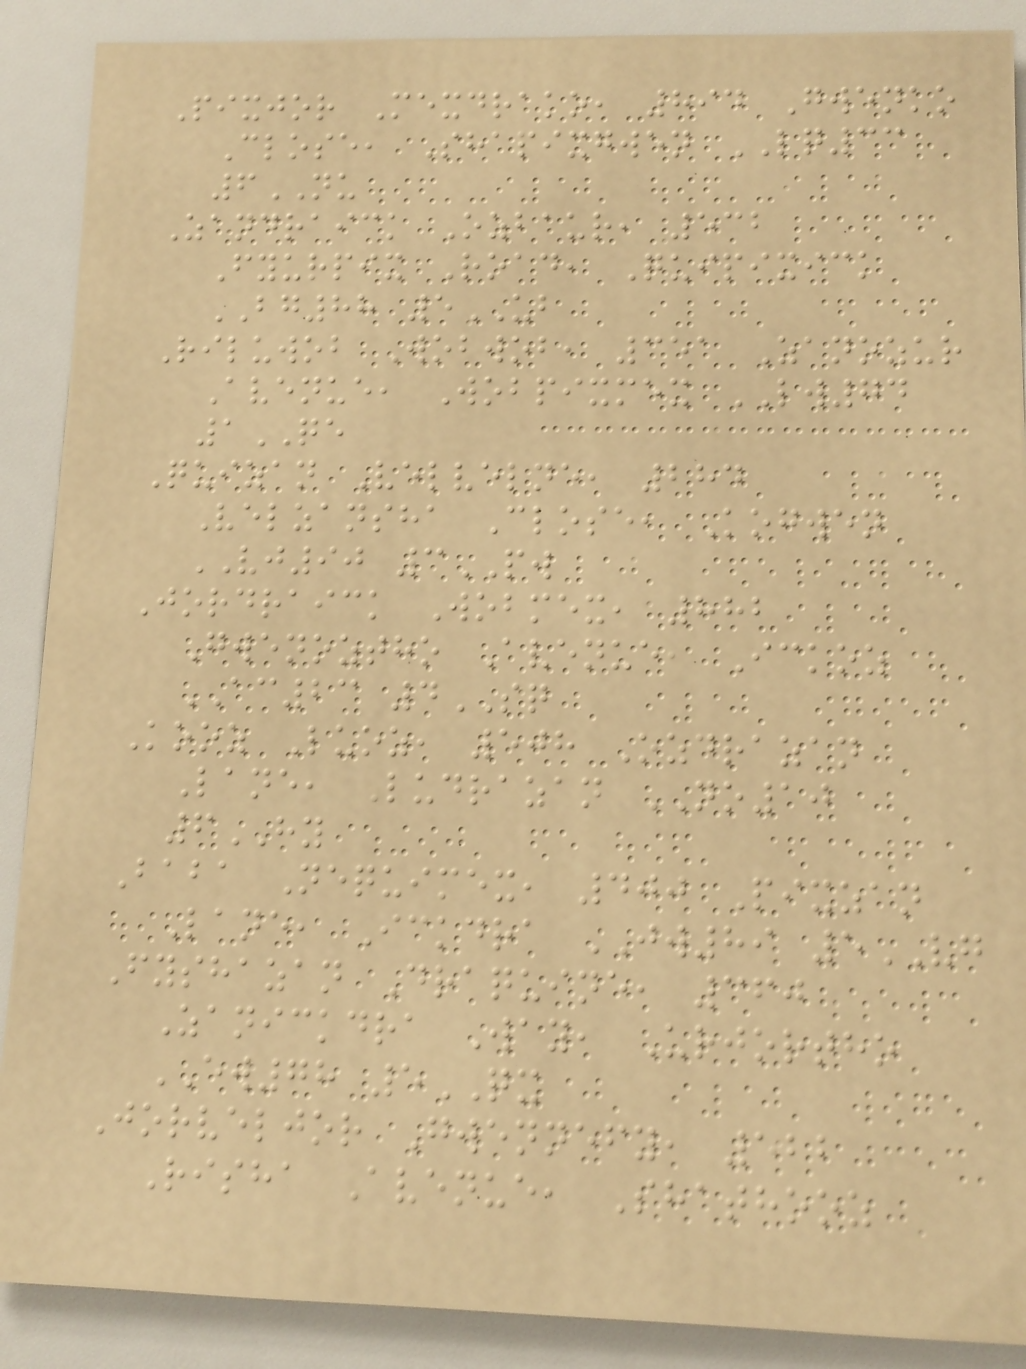Pixjor Mexdrako, 894 Gwenko
Close, Shapixgwen LQ33
6NU
Zandraick Ozbaur, 532
Fyurpix Road, Quipixick
BG88 5UB
Riluwob Wobwob, 351 Zanozur
Avenue, Wobpixmex LW74
1QE
Quizan Velvelne, 284
Velzansha Close, Kogwen
VJ90 3PW
Jordraick Wobmex, 882
Gwenoztho Avenue, Ickoz
AC23 4SQ
Kooz Luoz, 508 Ozdrazan
Lane, Ludrazan NO10
6HY
Baba Nequimex, 400 Pixzan
Lane, Ickdra JW89 5VG
Fyshazan Draquine, 360
Zanickdra Way, Urjortho
EW78 5QX
Jorveljor Gwennefy, 522
Risha Avenue, Shathooz
